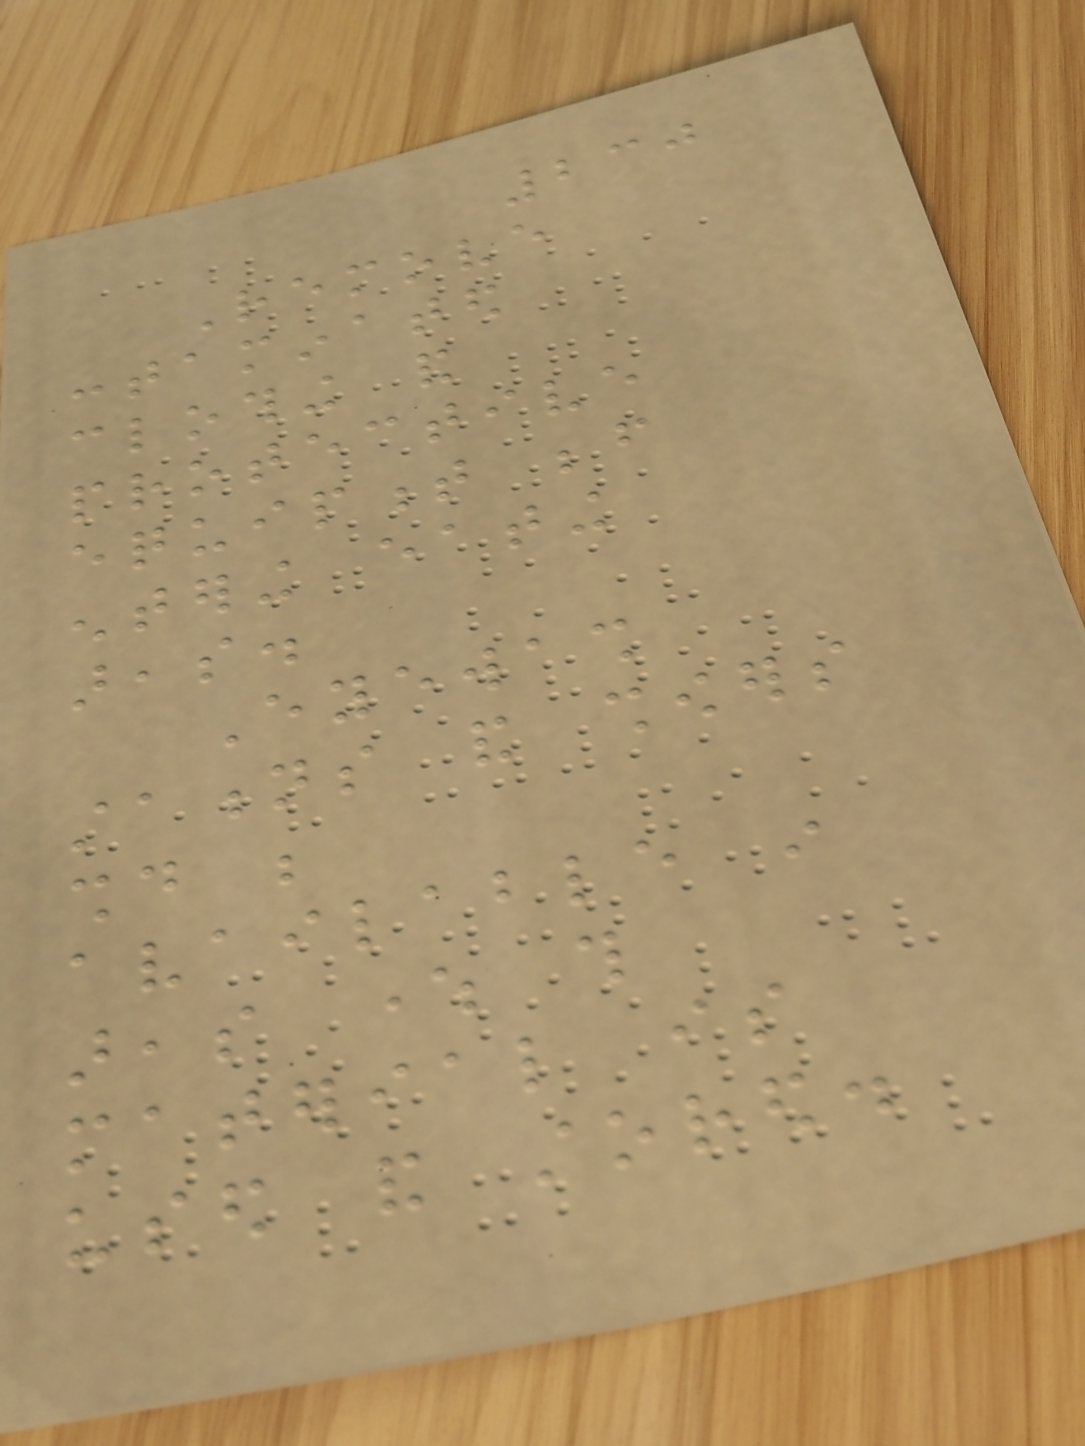230
Remove
contaminated
clothing and
protective
equipment before
entering eating
areas.
Eyewash
stations and showers
should be
available in
areas where this
material is
used and stored.
